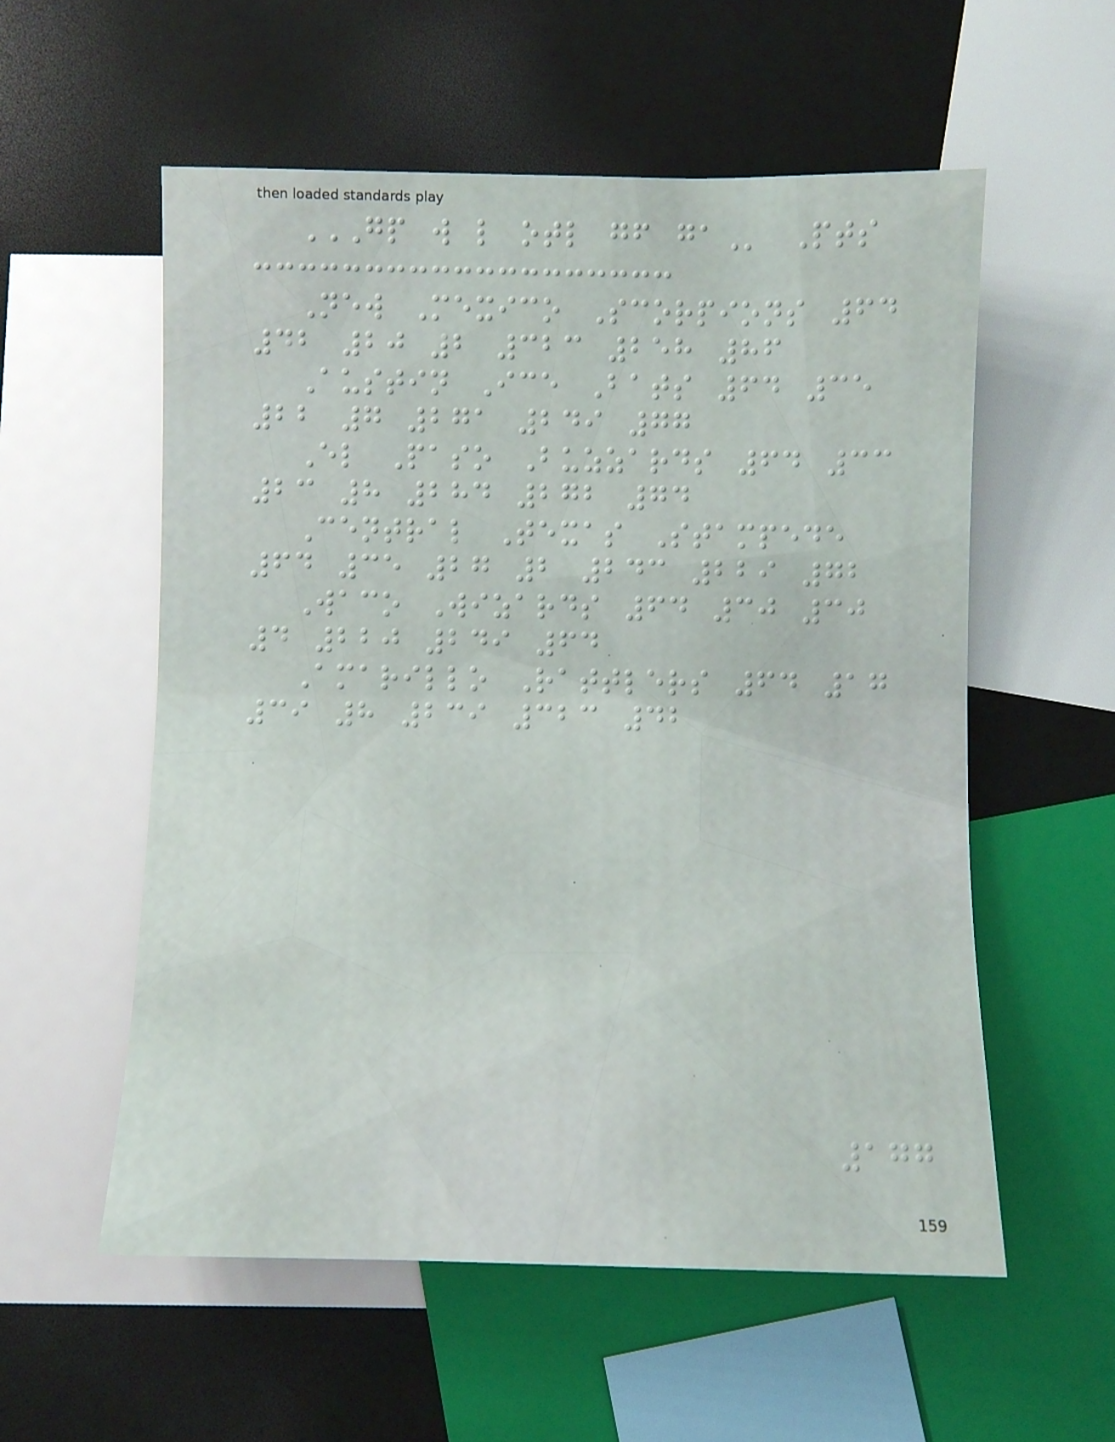GP W L OTL GF GA Pts
New Mexico Scorpions 64
42 20 2 323 258 86
Austin Ice Bats 64 35
22 7 271 249 77
El Paso Buzzards 64 33
23 8 284 272 74
Central Texas Stampede
64 35 27 2 243 229 72
Waco Wizards 64 30 30
4 220 249 64
Amarillo Rattlers 64 17
39 8 239 323 42
177
